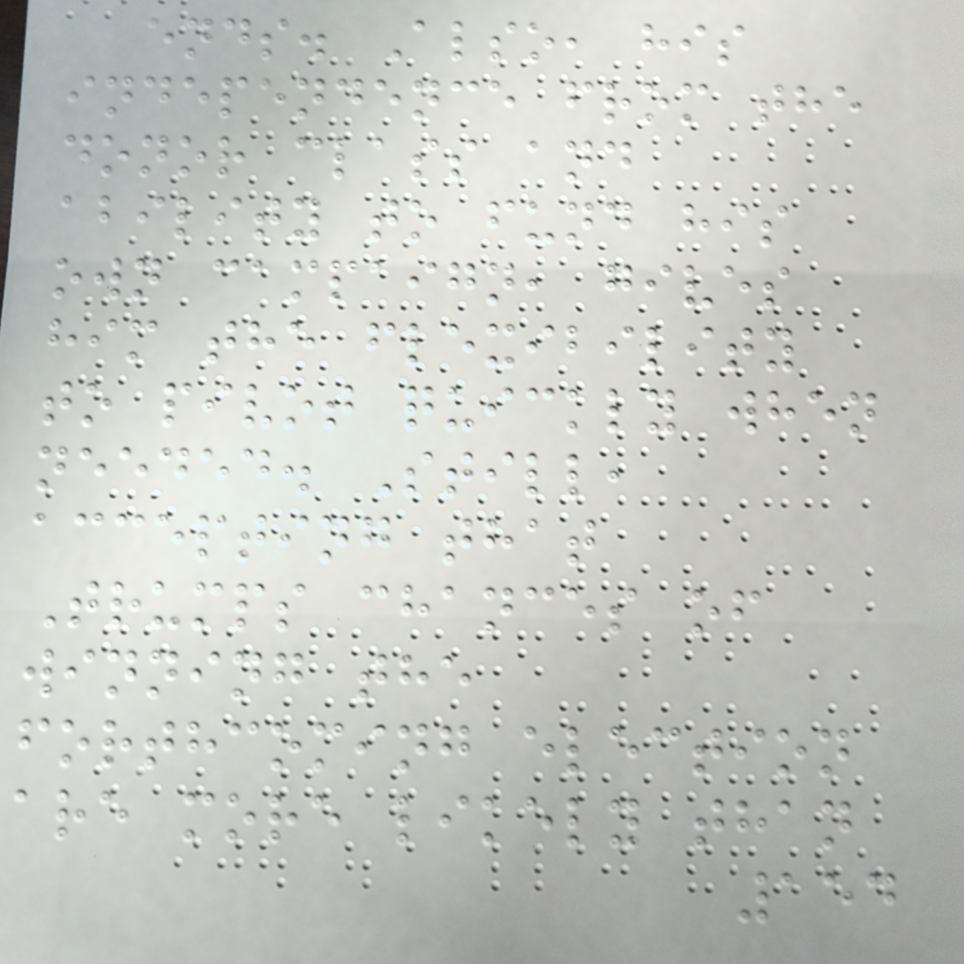ends. Also, his
independence from the
donor class and
ability to fund his
own campaign, gives
him the flexibility
to pivot quickly when
needed. Still,
accepting that
Trumps chances of
winning the
forthcoming election
are more likely than
154
